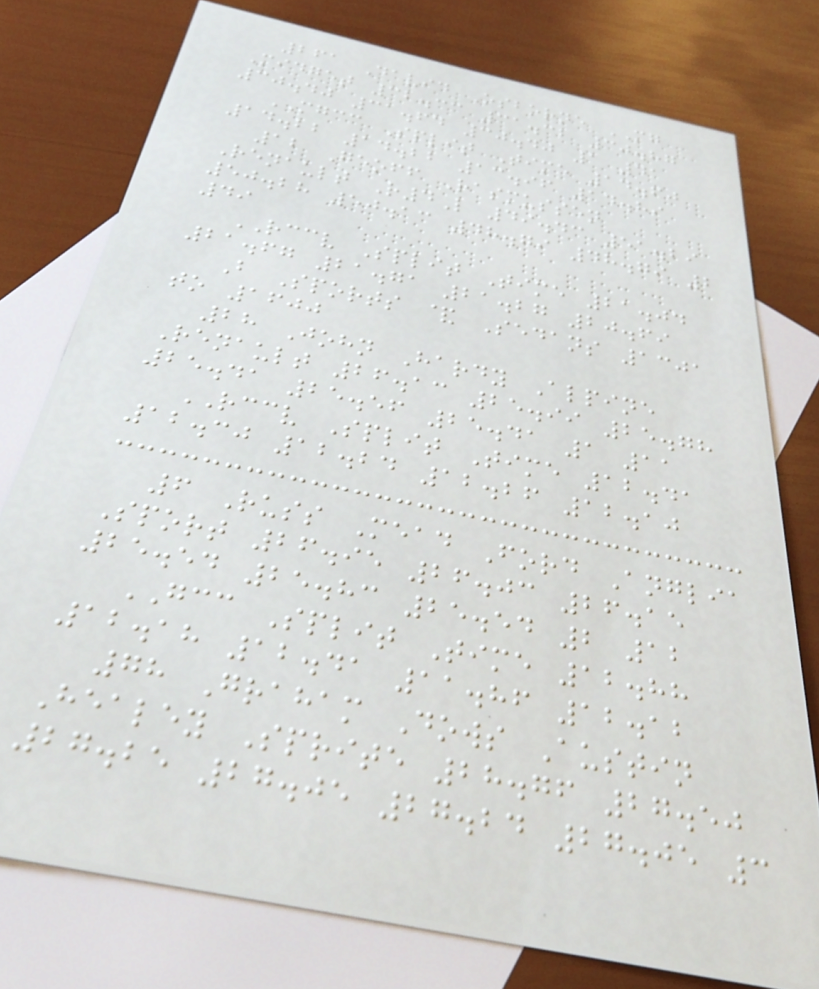261 David Osborne MG
Midget 32.33 31.32 30.87
30.40 31.64 30.40 1 41
MGCC Split Time 14.60
14.22 14.22 13.96 14.89
12 Geoff Rasmussen
Renault R4L 49.43 51.29
50.28 50.13 48.79 48.79 2
49
RCCV Split Time 21.04
21.67 21.71 21.27 20.69
B Sports & Sedans 1301
to 1600
28 John Hardy Alpine
Renault 26.13 25.99 25.78
25.41 25.56 25.41 1 11
RCCV Split Time 12.41
12.30 12.24 12.26 12.10
6 Russ Mead Ford Anglia
Sport 26.95 26.03 26.15
25.54 25.83 25.54 2 12
GCC Split Time 12.88
12.18 12.41 11.86 12.12
78 Graham Dows Austin
Healey Sprite 28.76 27.50
27.25 27.05 27.24 27.05 3
